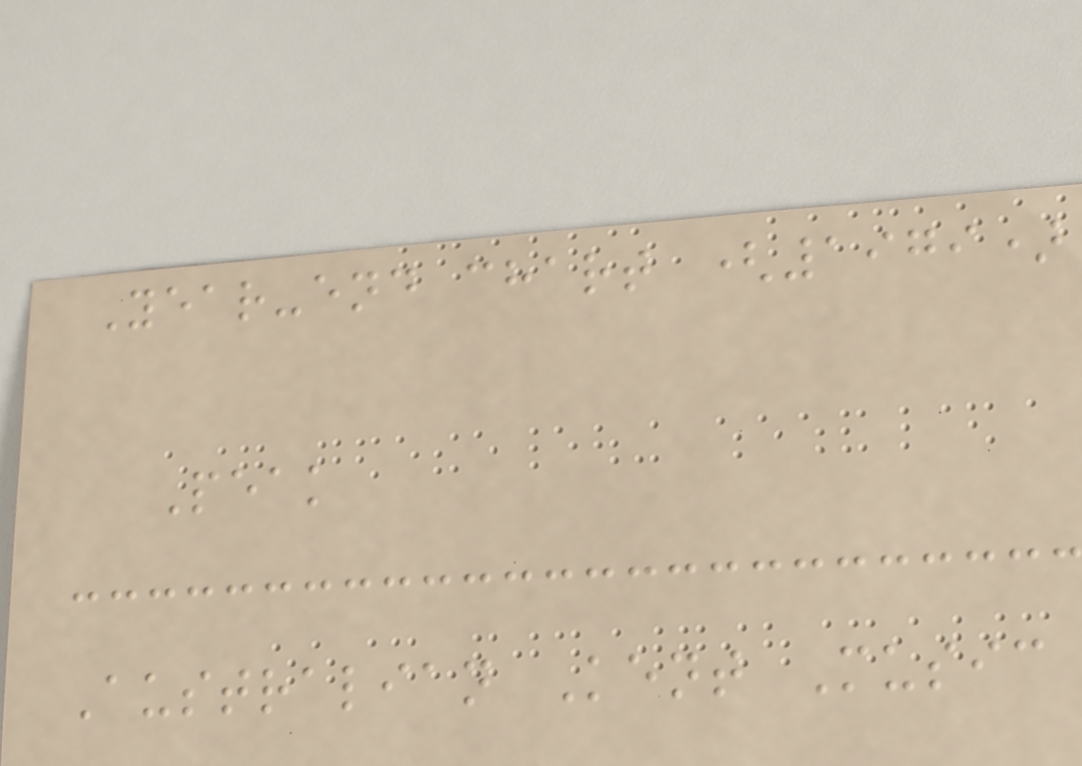Year-end chart (1979)
Peak
Australian Kent Music
